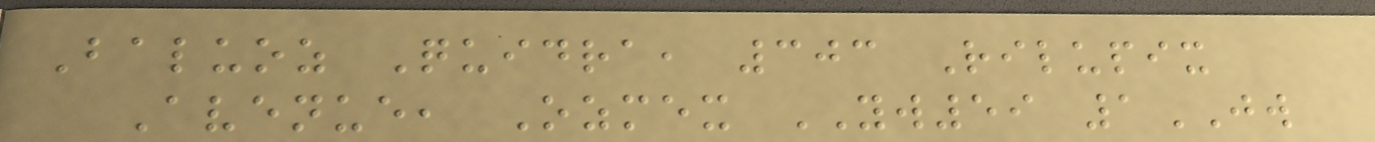Baluoz Quidra, 303 Rilupix
Avenue, Ozmex YW59 1JW
